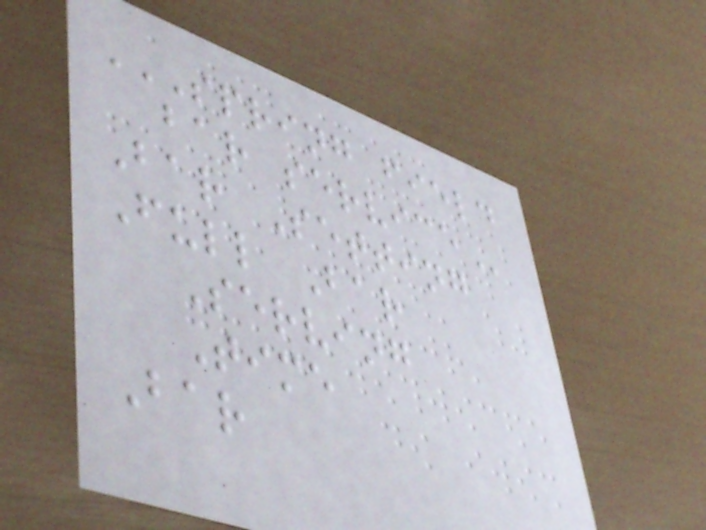SPRING FIELD
BAR SERVICE
Bar Setting
Full Bar
Serving
Time
Bar
